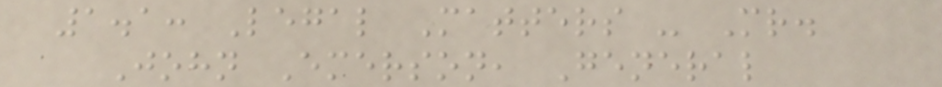1.1: Legal Matters - Mr.
John Emerson, General
